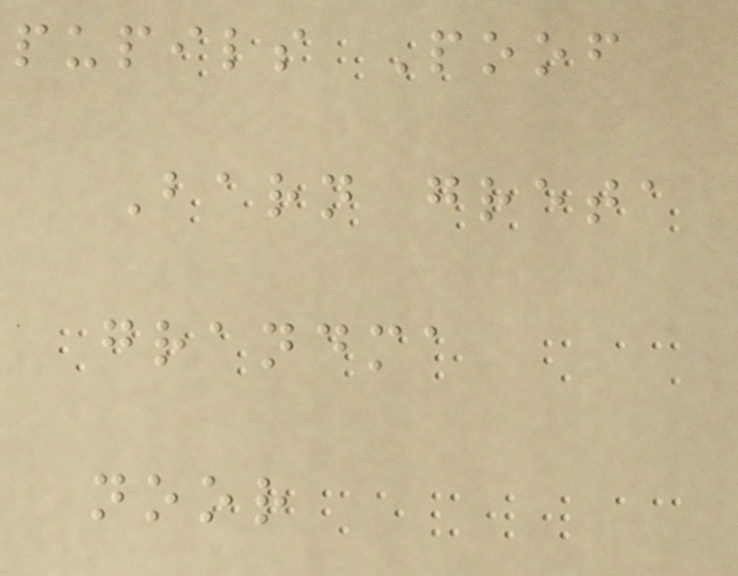pupils Poof
Barn greta
grandma
noor
